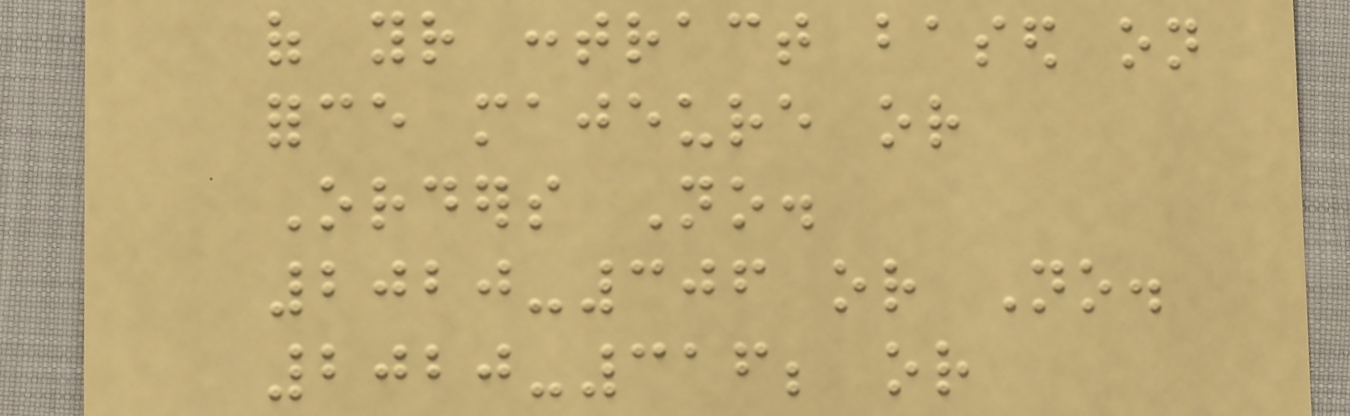of your contract based on
force majeure or
Orders No.
2020-306 or No.
2020-316; or
